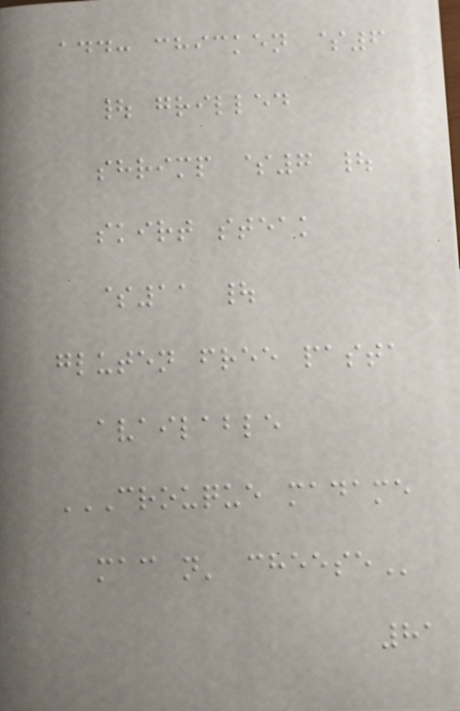add: chicken $6
| grilled
shrimp $7 |
skirt steak
$11 |
gluten free pasta
available
CROUQUE MADAME
MAC N' CHEESE
81
